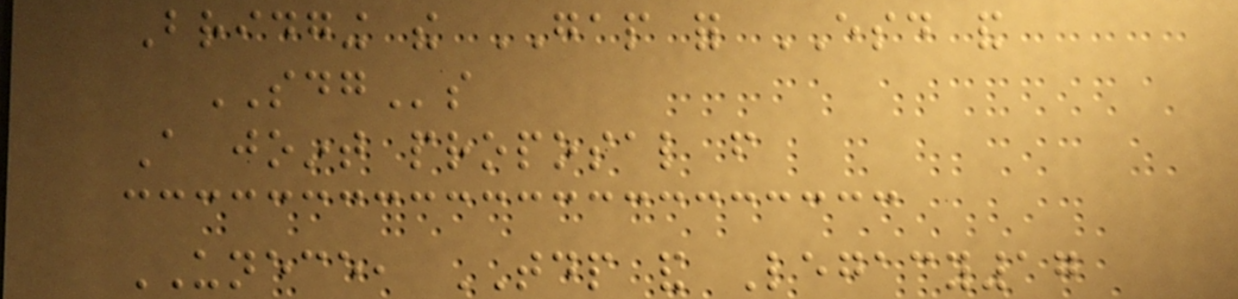Bridging the GAP for ESD and
SDGs
A joint proposal from
UNECE, TDP and Legacy17
